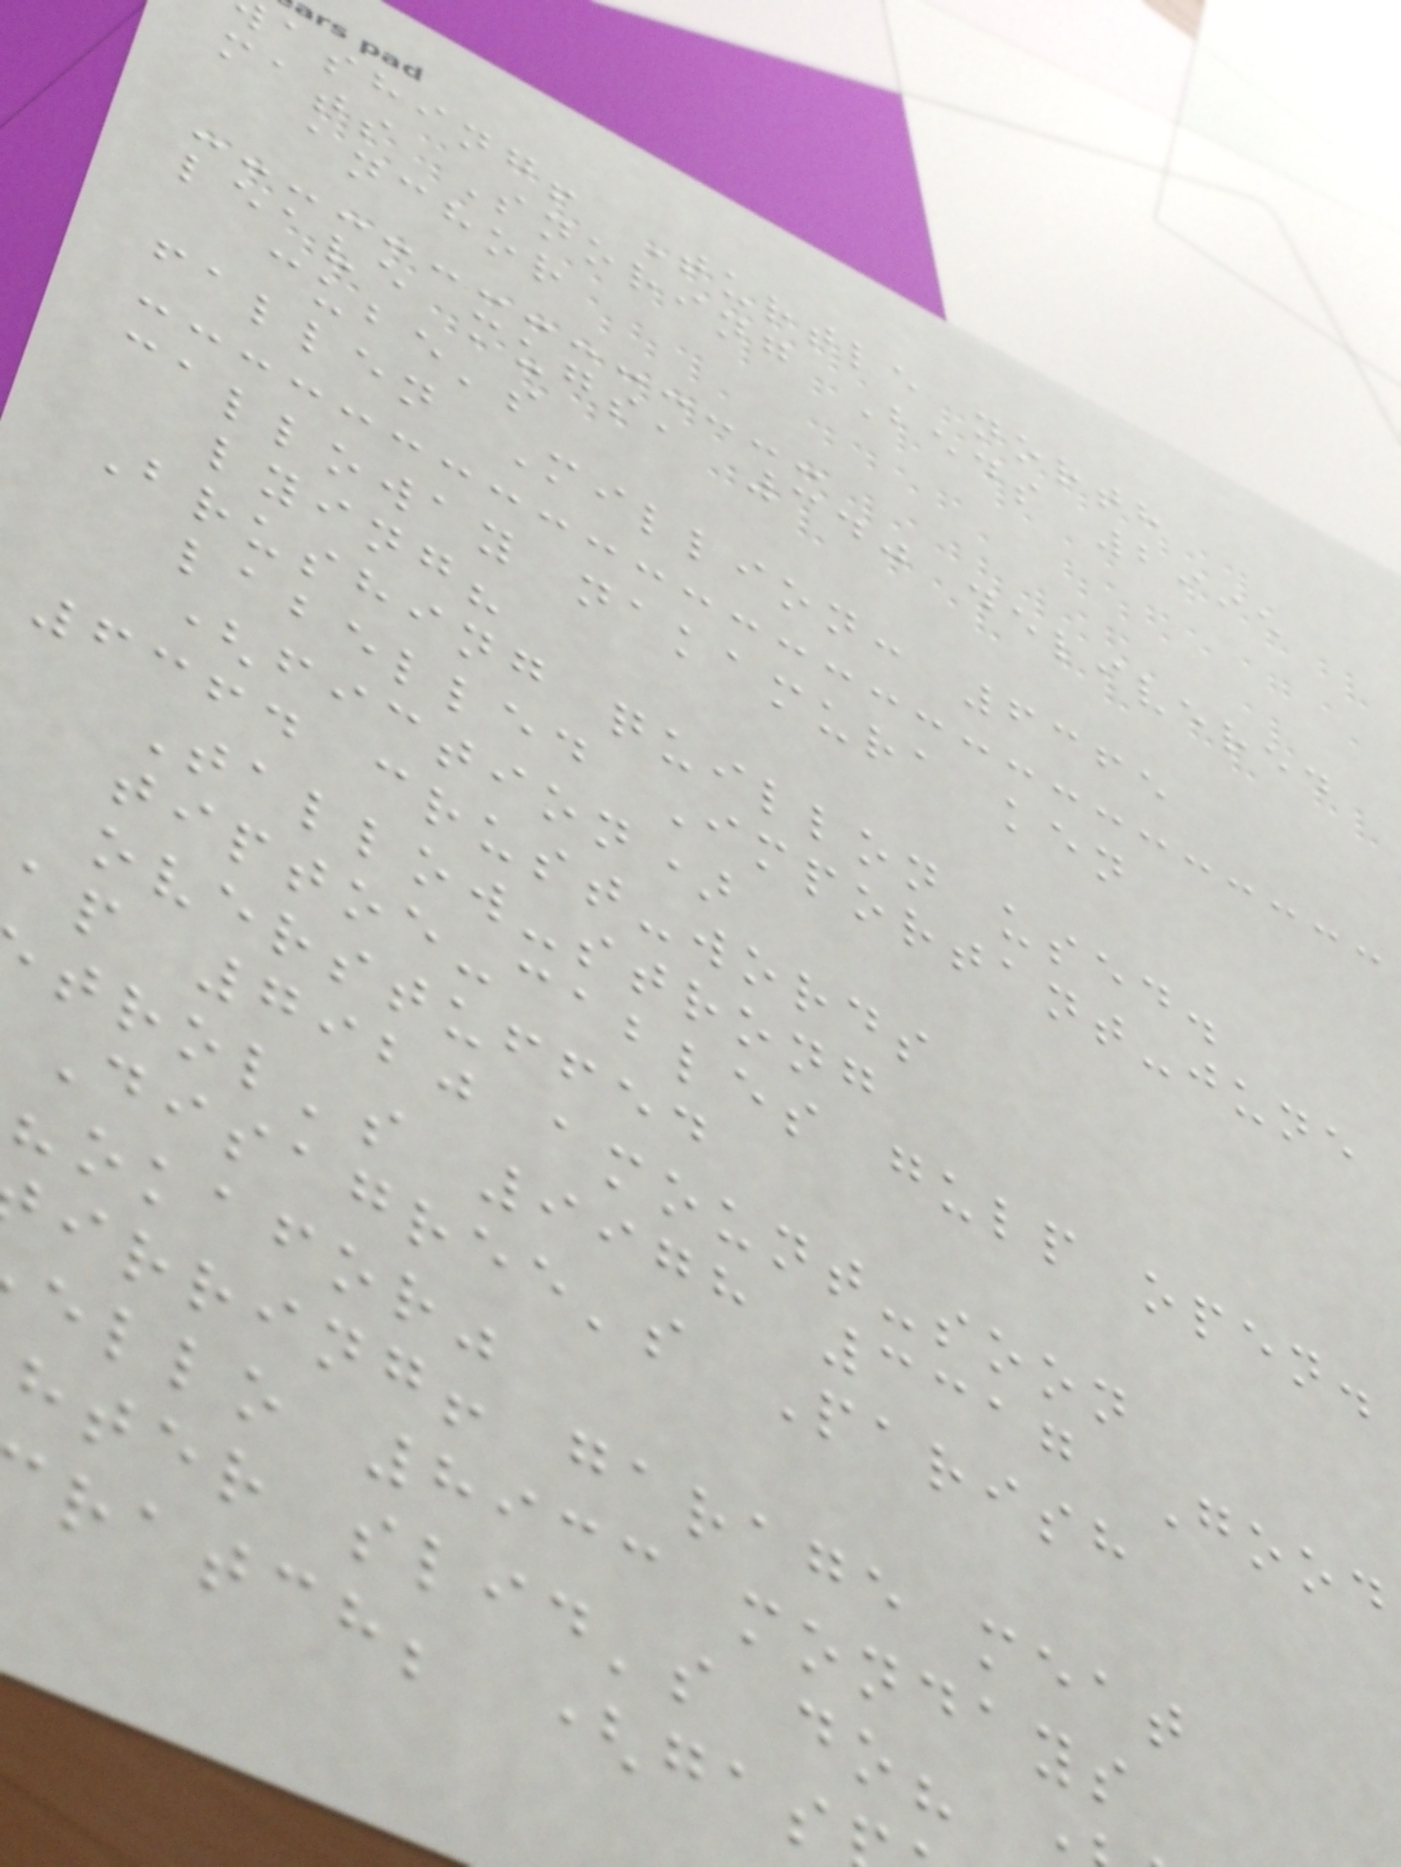ashing! Turtle north
mats Snoring Beds 2995
anchor
leave mugs, 340 delivered
cube's
fallen Million: 6365
calloway nakamura ken
lying?
Brushing quillon used.
labelled Important-june
(fiction)
6364 crust-words
Tallow-strong
tiptoe-cables gulp open.
overstuffed
ap 7920 amount-soon
trol's 9978 3317 Good
Disagree's Parish
"okafor"
irring! garage meat
ello 8933 mondays
hter slid's do?
ratch; (gas
